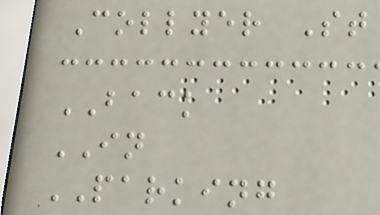Collyer St
BACK
IN
PARKING
